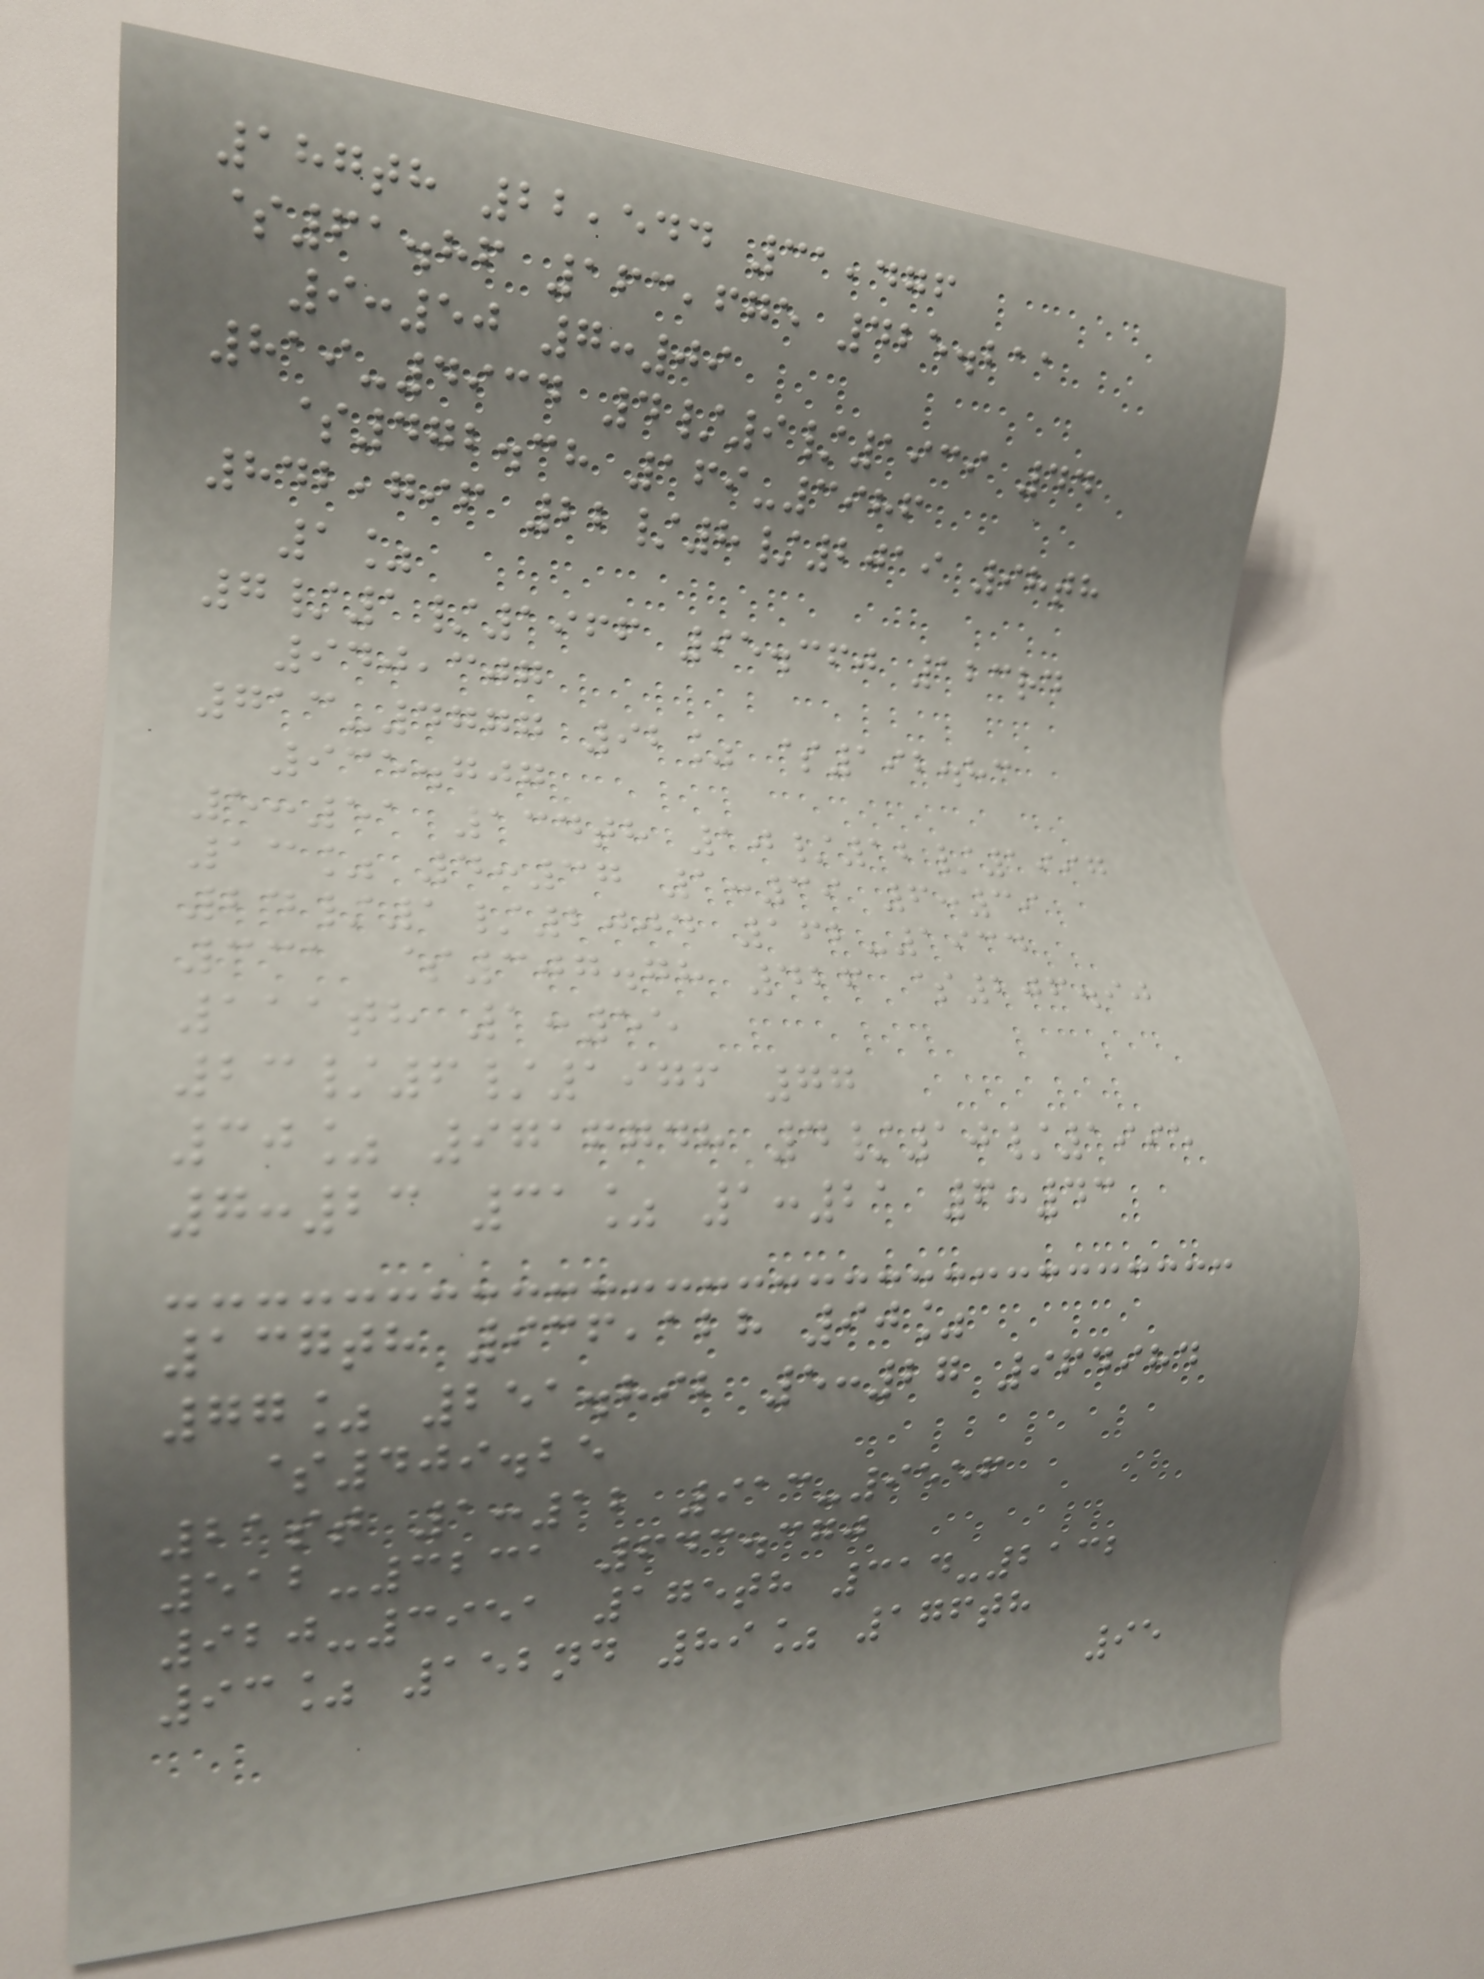187th 22,544 31,476
$61.86 163,675 425.211
9:50 7:09
819-4934 4/9/1939 44
$472.38 169-3986
842,796 22/8/2019 98th
1%
7/1/1966 95.360 123rd
940,307
713-4777 92% $192.83
935.707
5:51 134th 10/12/1997
13% 4:37 1:39 6:39
24/1/2004 162-1934
331 $307.78 426 $206.90
111th 1:55
23/6/1976 77
30% 9716748 4/10/1995
7:23 31% 1:21 6:43
137th 936,128 90%
77% 251.892 5:27 964984
$409.25
21st 1:12 913-9556
512-3231 643.370
920-3951 175th 314-2132
93% 152nd 89% 176th
95
